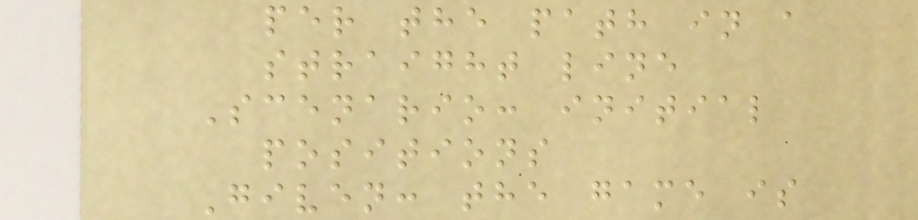per the path in a
straight line
Scenario: initial
positions
Given: the game is
